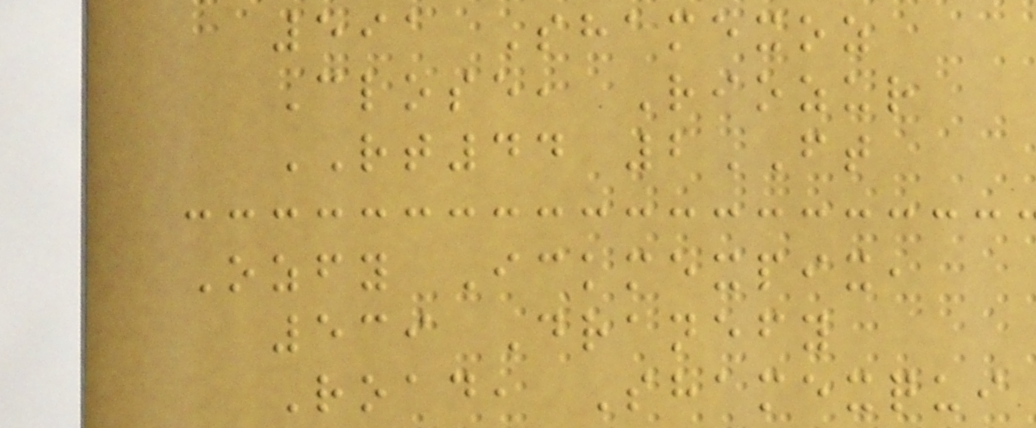591 Shamexoz
Close, Riozur
RT44 2FT
Ozfy Ickmexpix,
539 Dranefy
Road, Shamexqui
